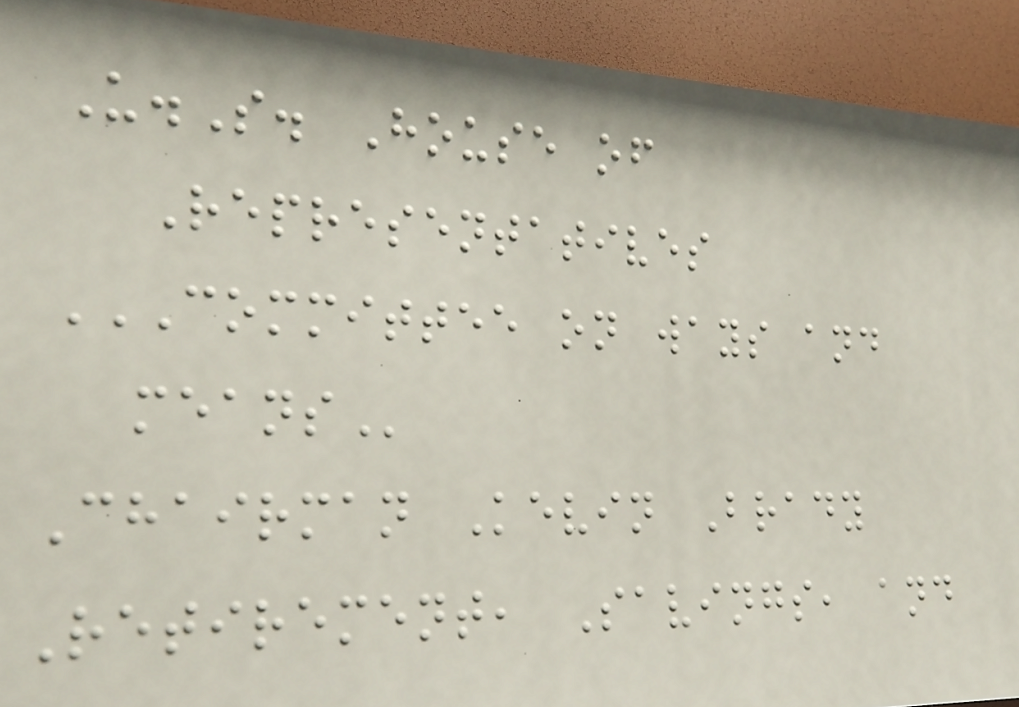U.S. House of
Representatives
COMMITTEE ON WAYS AND
MEANS
Chairman Kevin Brady
Retirement, Savings, and
